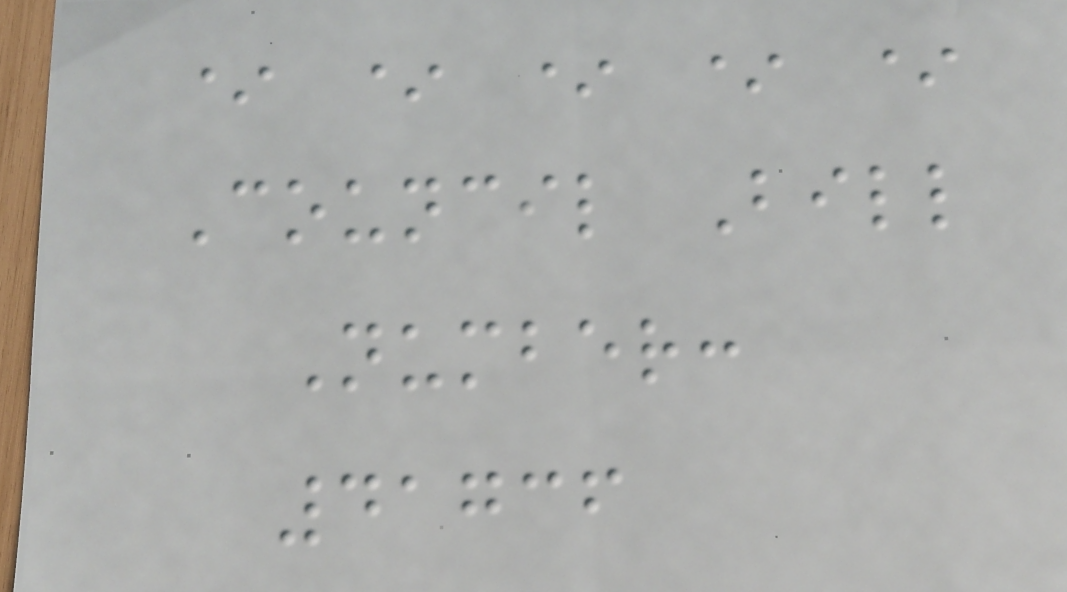* * * * *
Council Bill
Number:
41736
